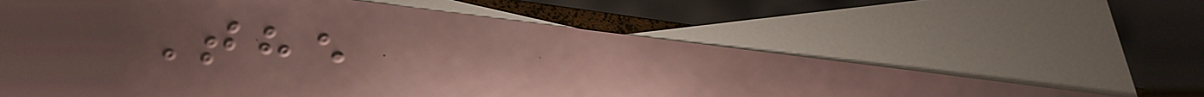The
